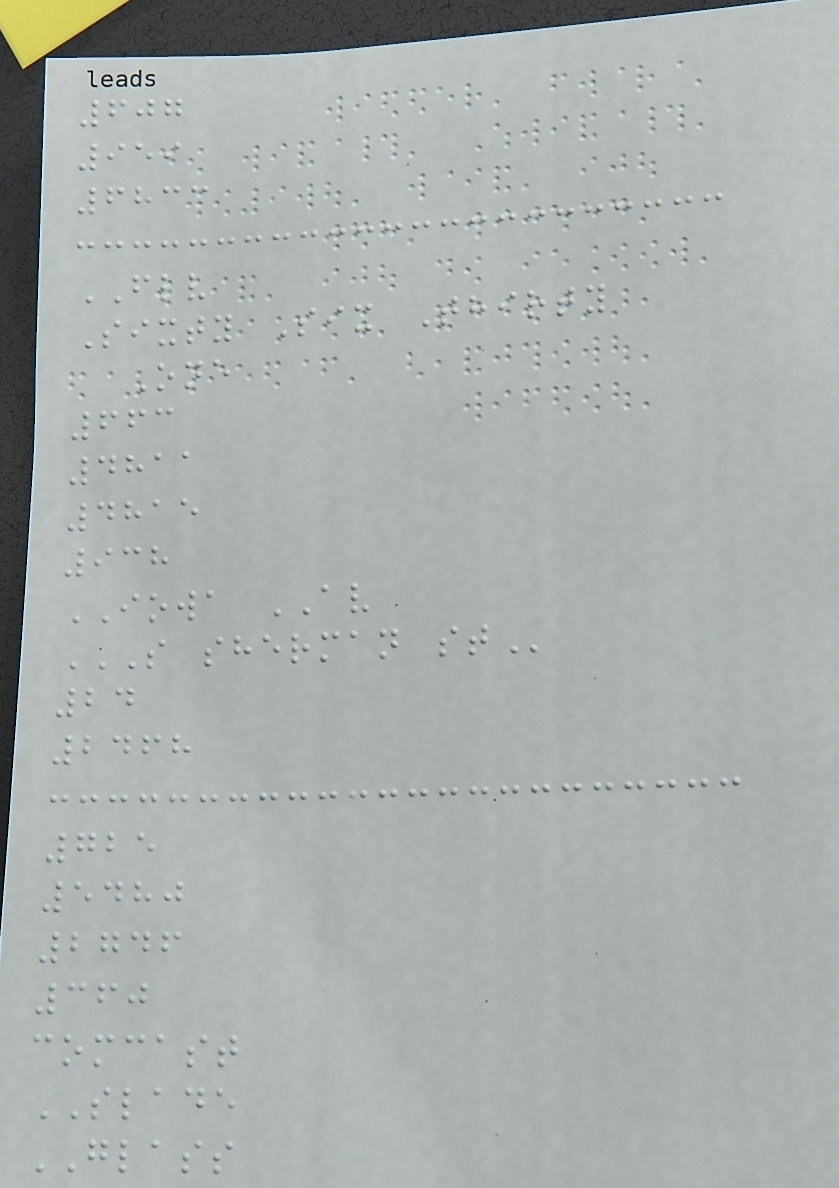607
959
6833
FLV
Sixty Six Thirty
One
663
4811
4815
938
IOWA AV
S SHERMAN ST
24
2468
725
5480
2746
360
comcast
SLADE
GLASS
